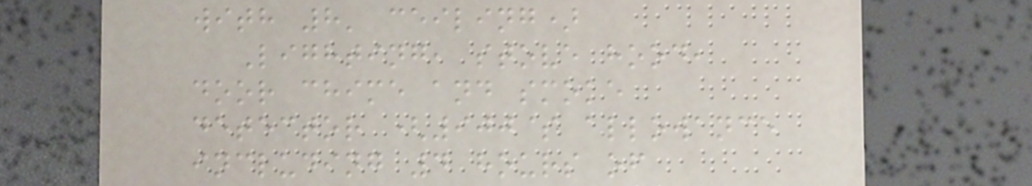with 8' ceiling)
Lighting, stove hood,
door chime and smoke
detector (900$ allowance
including 4 hours of
